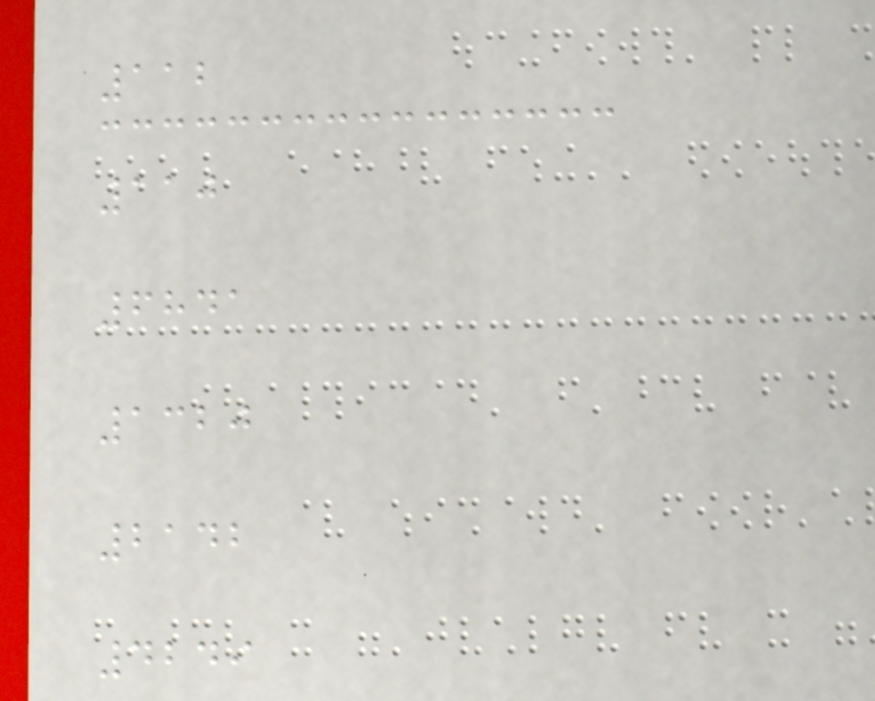112
110
6841
1320
2142
4249
